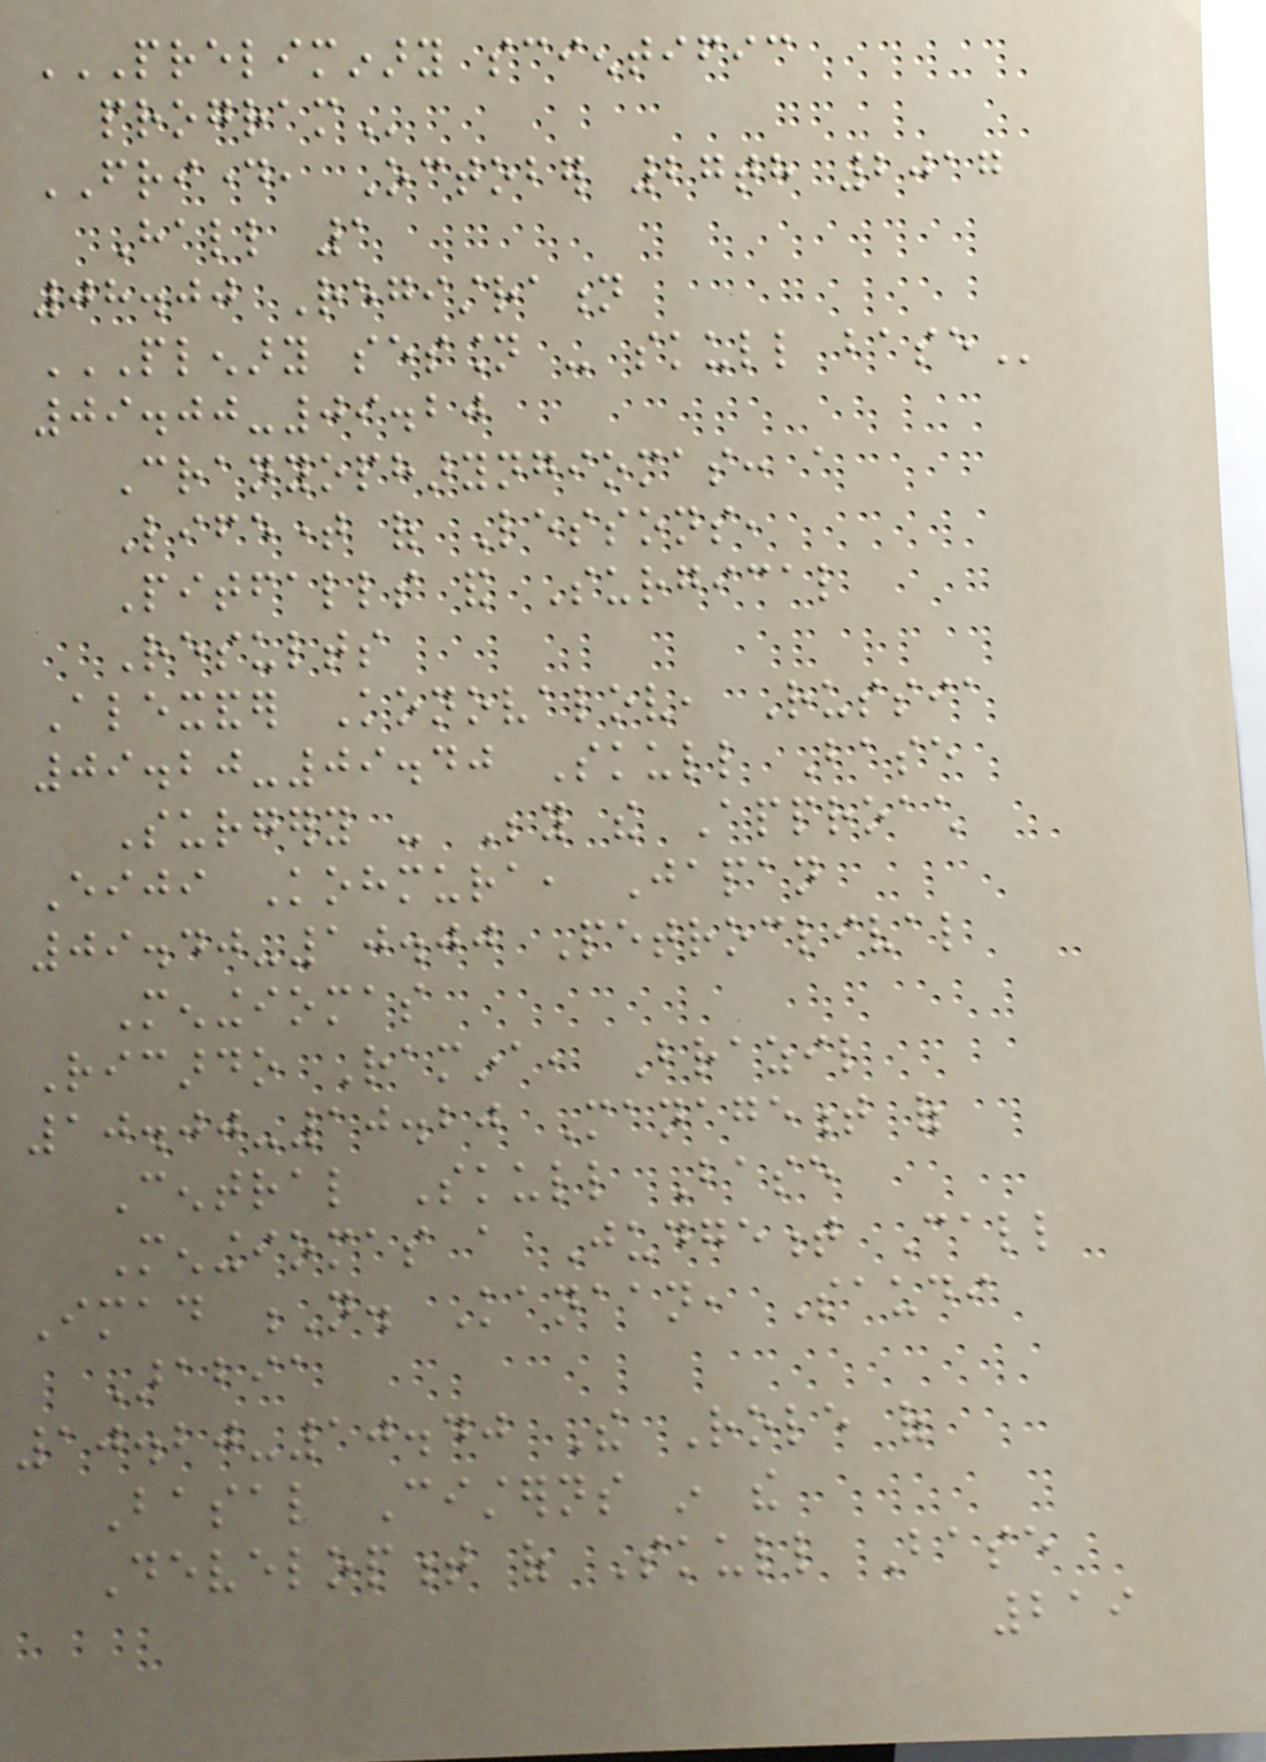PRELIMINARY SCIENTIFIC
PROGRAM
FRIDAY, October 27th 2017
Hall 1
08.00 Registration
PLENARY SESSION - SKULL BASE
09.00-09.20
Cranyopharyngiomas: a
Lifetime of Lessons,
Pitfalls and Surgical
Results
Alexander Konovalov, Russia
09.20-09.40 Skull Base
Surgery - Beyond the Approach
Eiji Kohmura, Japan
09.40-10.00 Petroclival
Meningiomas
Ricardo Ramina, Brazil
10.00-10.20 Management of
Central Skull Base
Meningiomas a Judgement Call
Imad N. Kanaan, Saudi
Arabia
10.20-10.40 The Role of
Basal Cisterns in the
Development of Skull Base
219
